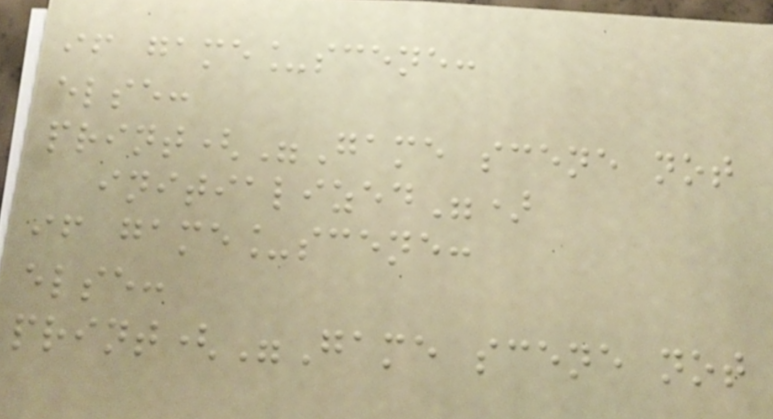if game_scene:
else:
print("Game scene not
initialized")
if game_scene:
else:
print("Game scene not
